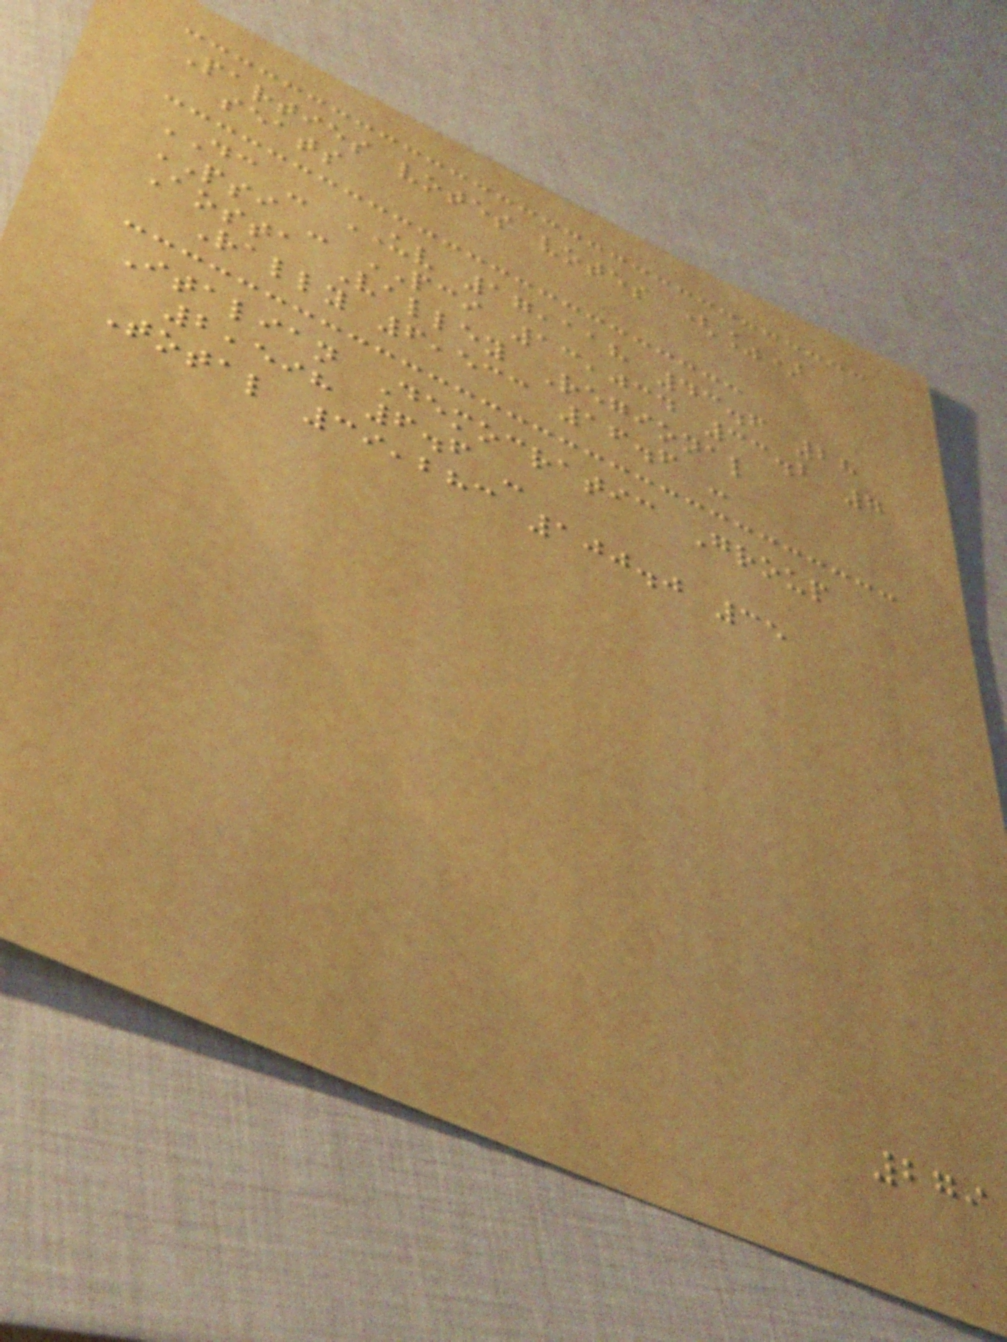Parties votes votes (%)
seats
DC - UV 17,118 43.6 28
PSI - PCI 13,034 33.2 7
Aosta Valley Regional
Rally 6,533 16.6 -
Italian Democratic Group
2,598 6.6 -
Total 39,283 100.0 35
279
